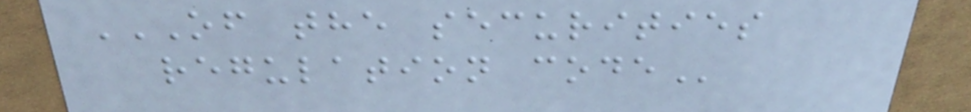OF THE SECURITIES
REGULATION CODE
